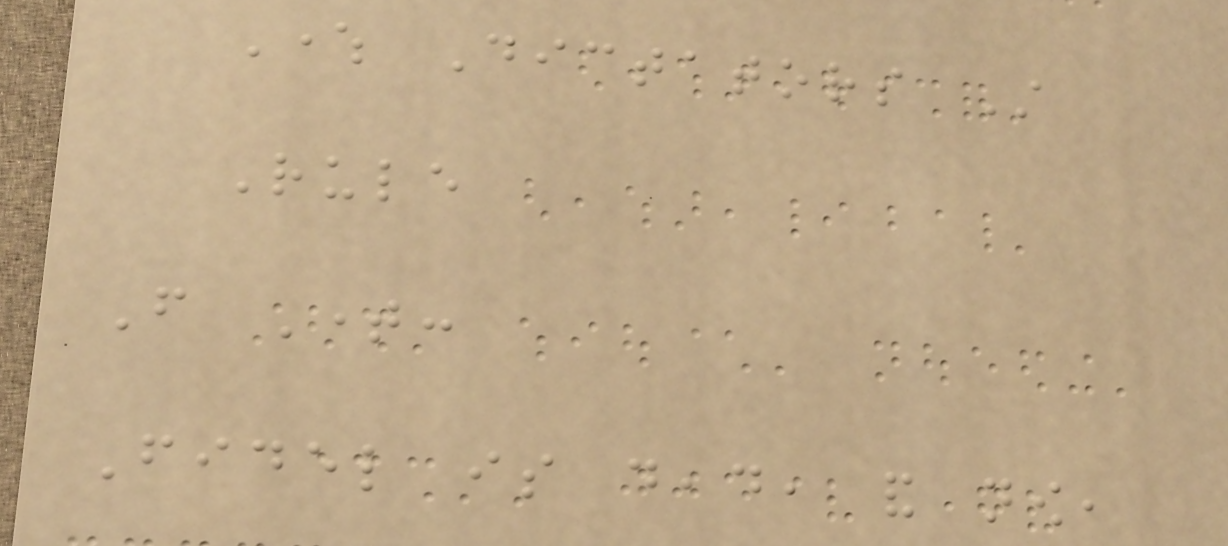Where Dictators Still
Rule
From Time:
Fidel is dead, and now,
